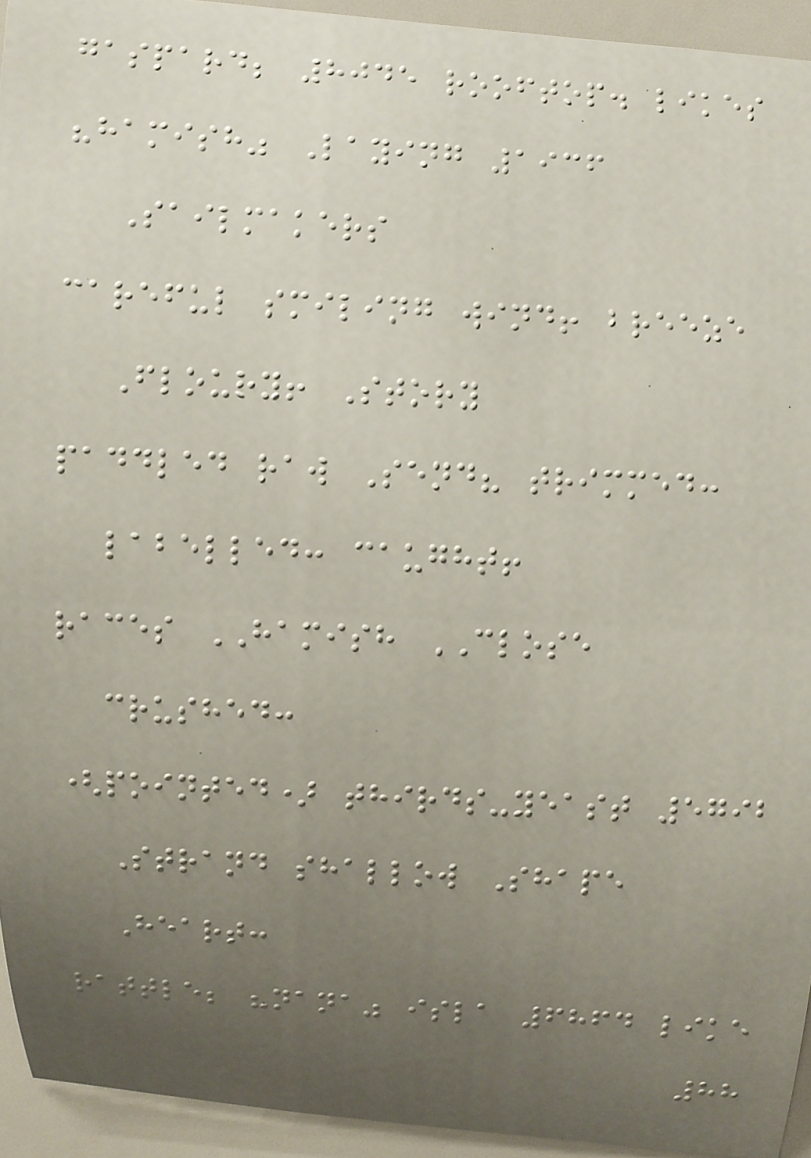gaspard; 8045 rooftop. likes
"hamish" Laying 1936
Sailmakers
careful smiling wind! breeze
Floury! Story
paddled raw Send? trimmed:
labelled: caught!
races HAMISH CLOSE
crushed:
(pointed) thirds-yeast 5792
Strand shallow Shape
Heart:
rattle; "nana" isla 6864 like
88
